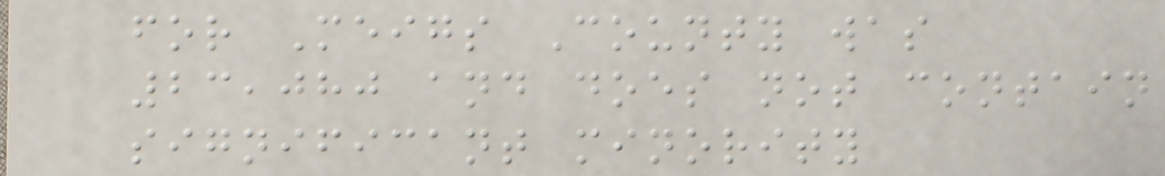for Meigs County was
23,080 and does not contain
significant minority
